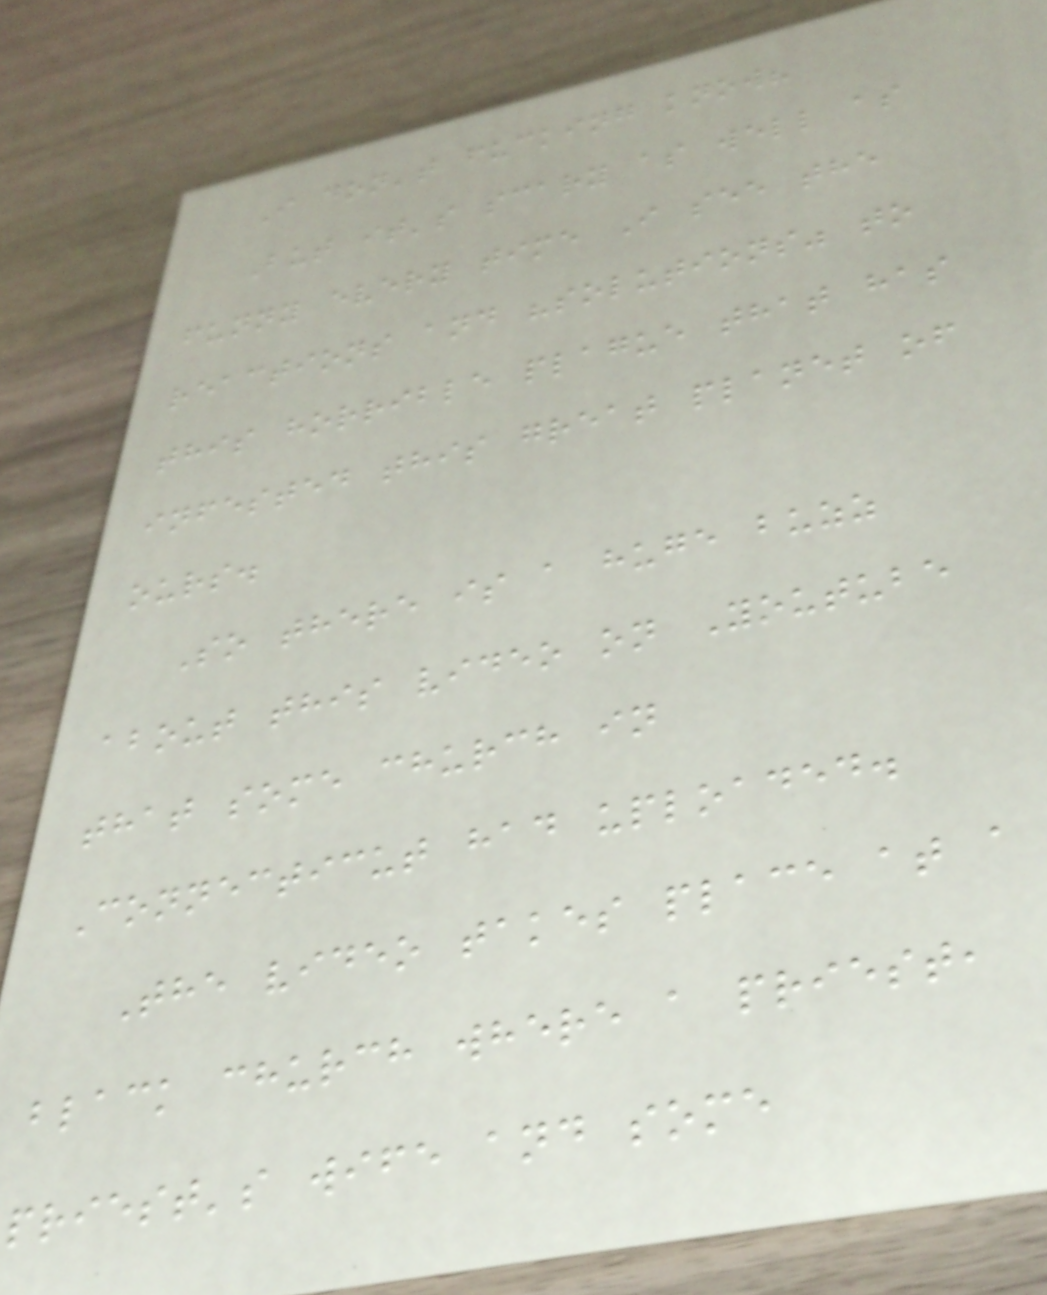I don't fucking know?
But it's scary as well as
funny every time I see the
reactions and "solutions" to
this horrible plague that has
infested this great planet of
ours.
So there is a huge buzz
about this video on Youtube
that some church in
Connecticut had uploaded.
The video takes place at a
black church where a priest,
priest's wife and some
